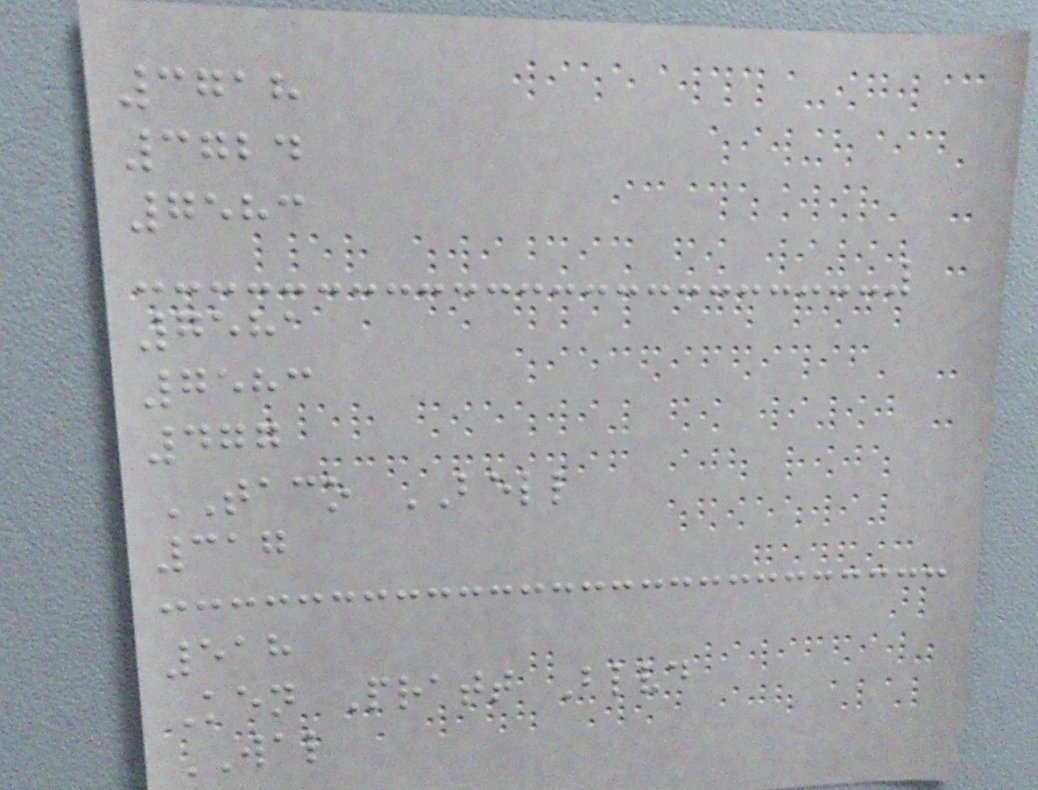3718
3724
7583
7581
7583
477
TACO BELL
317
518
Ken Pratt Blvd
WAL
